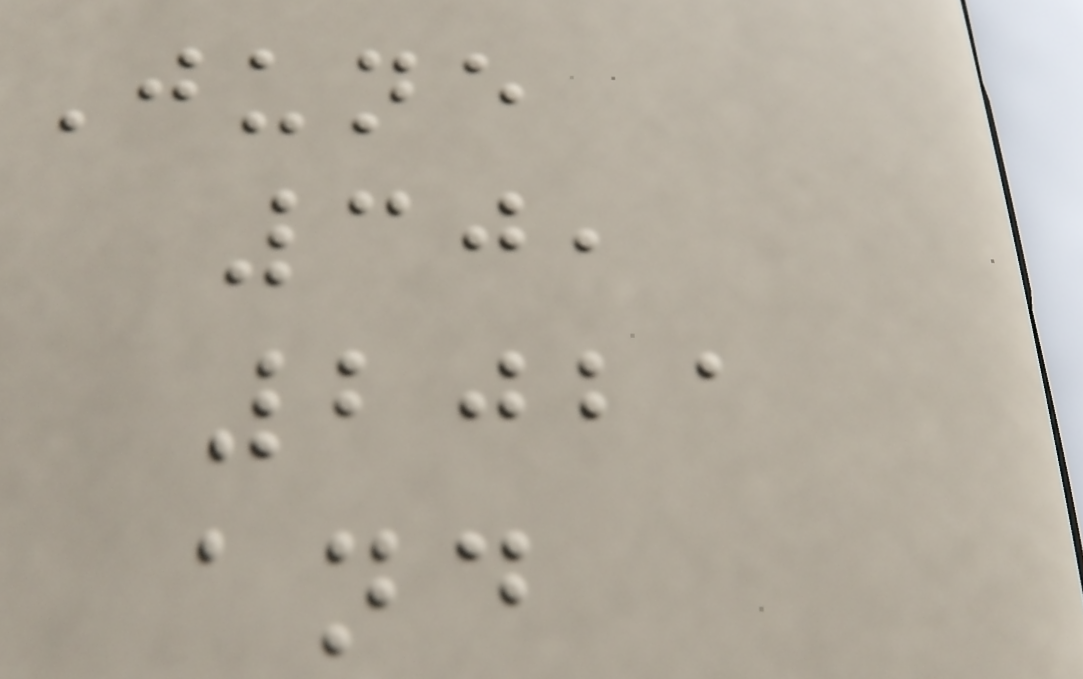June
30,
2021
and
